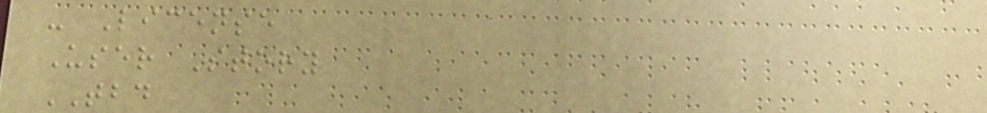- License
User Story
TBD
